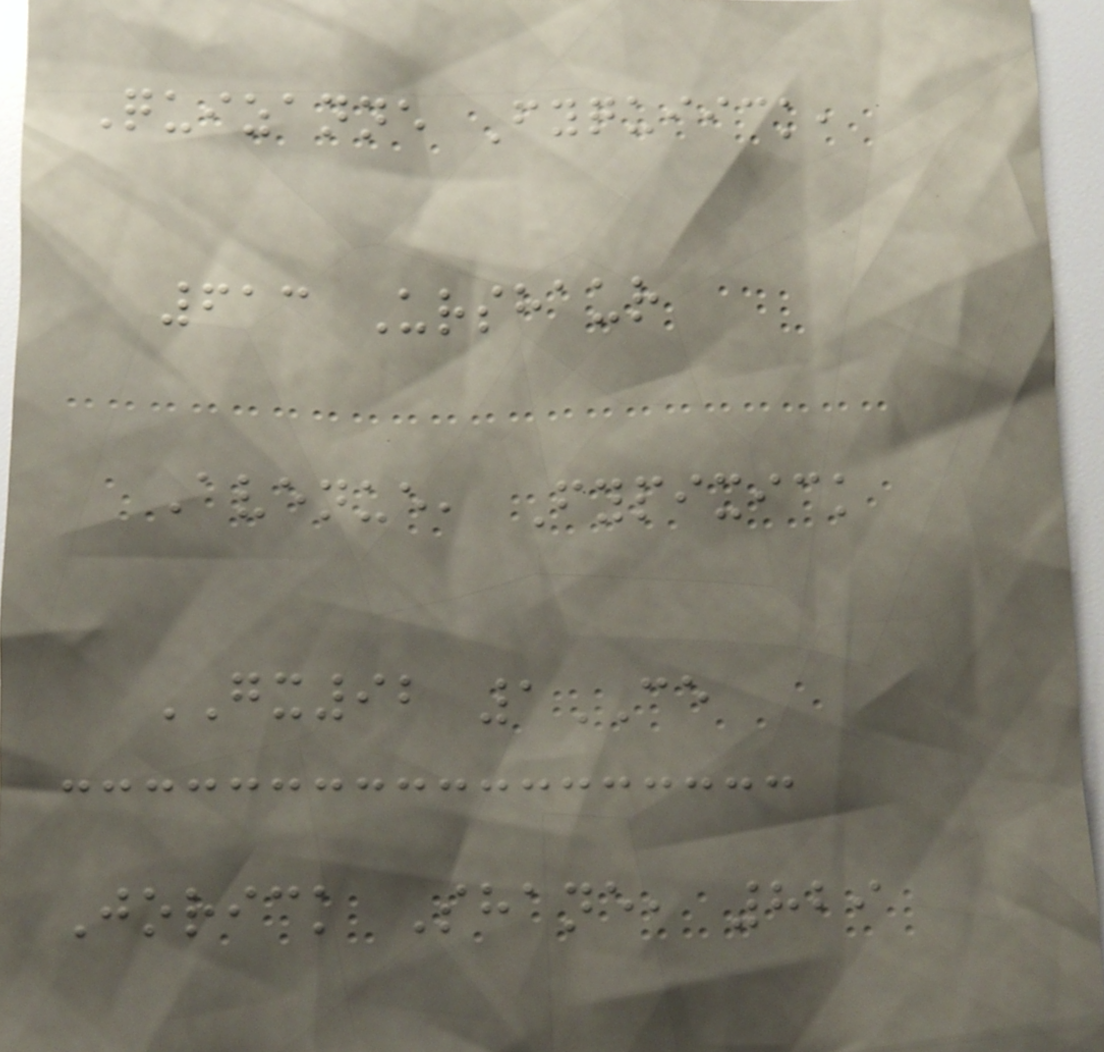Quizanne Fyquiick,
613 Urshaur
Avenue, Fypixick
GX92 1CE
Jorick Shane, 829
